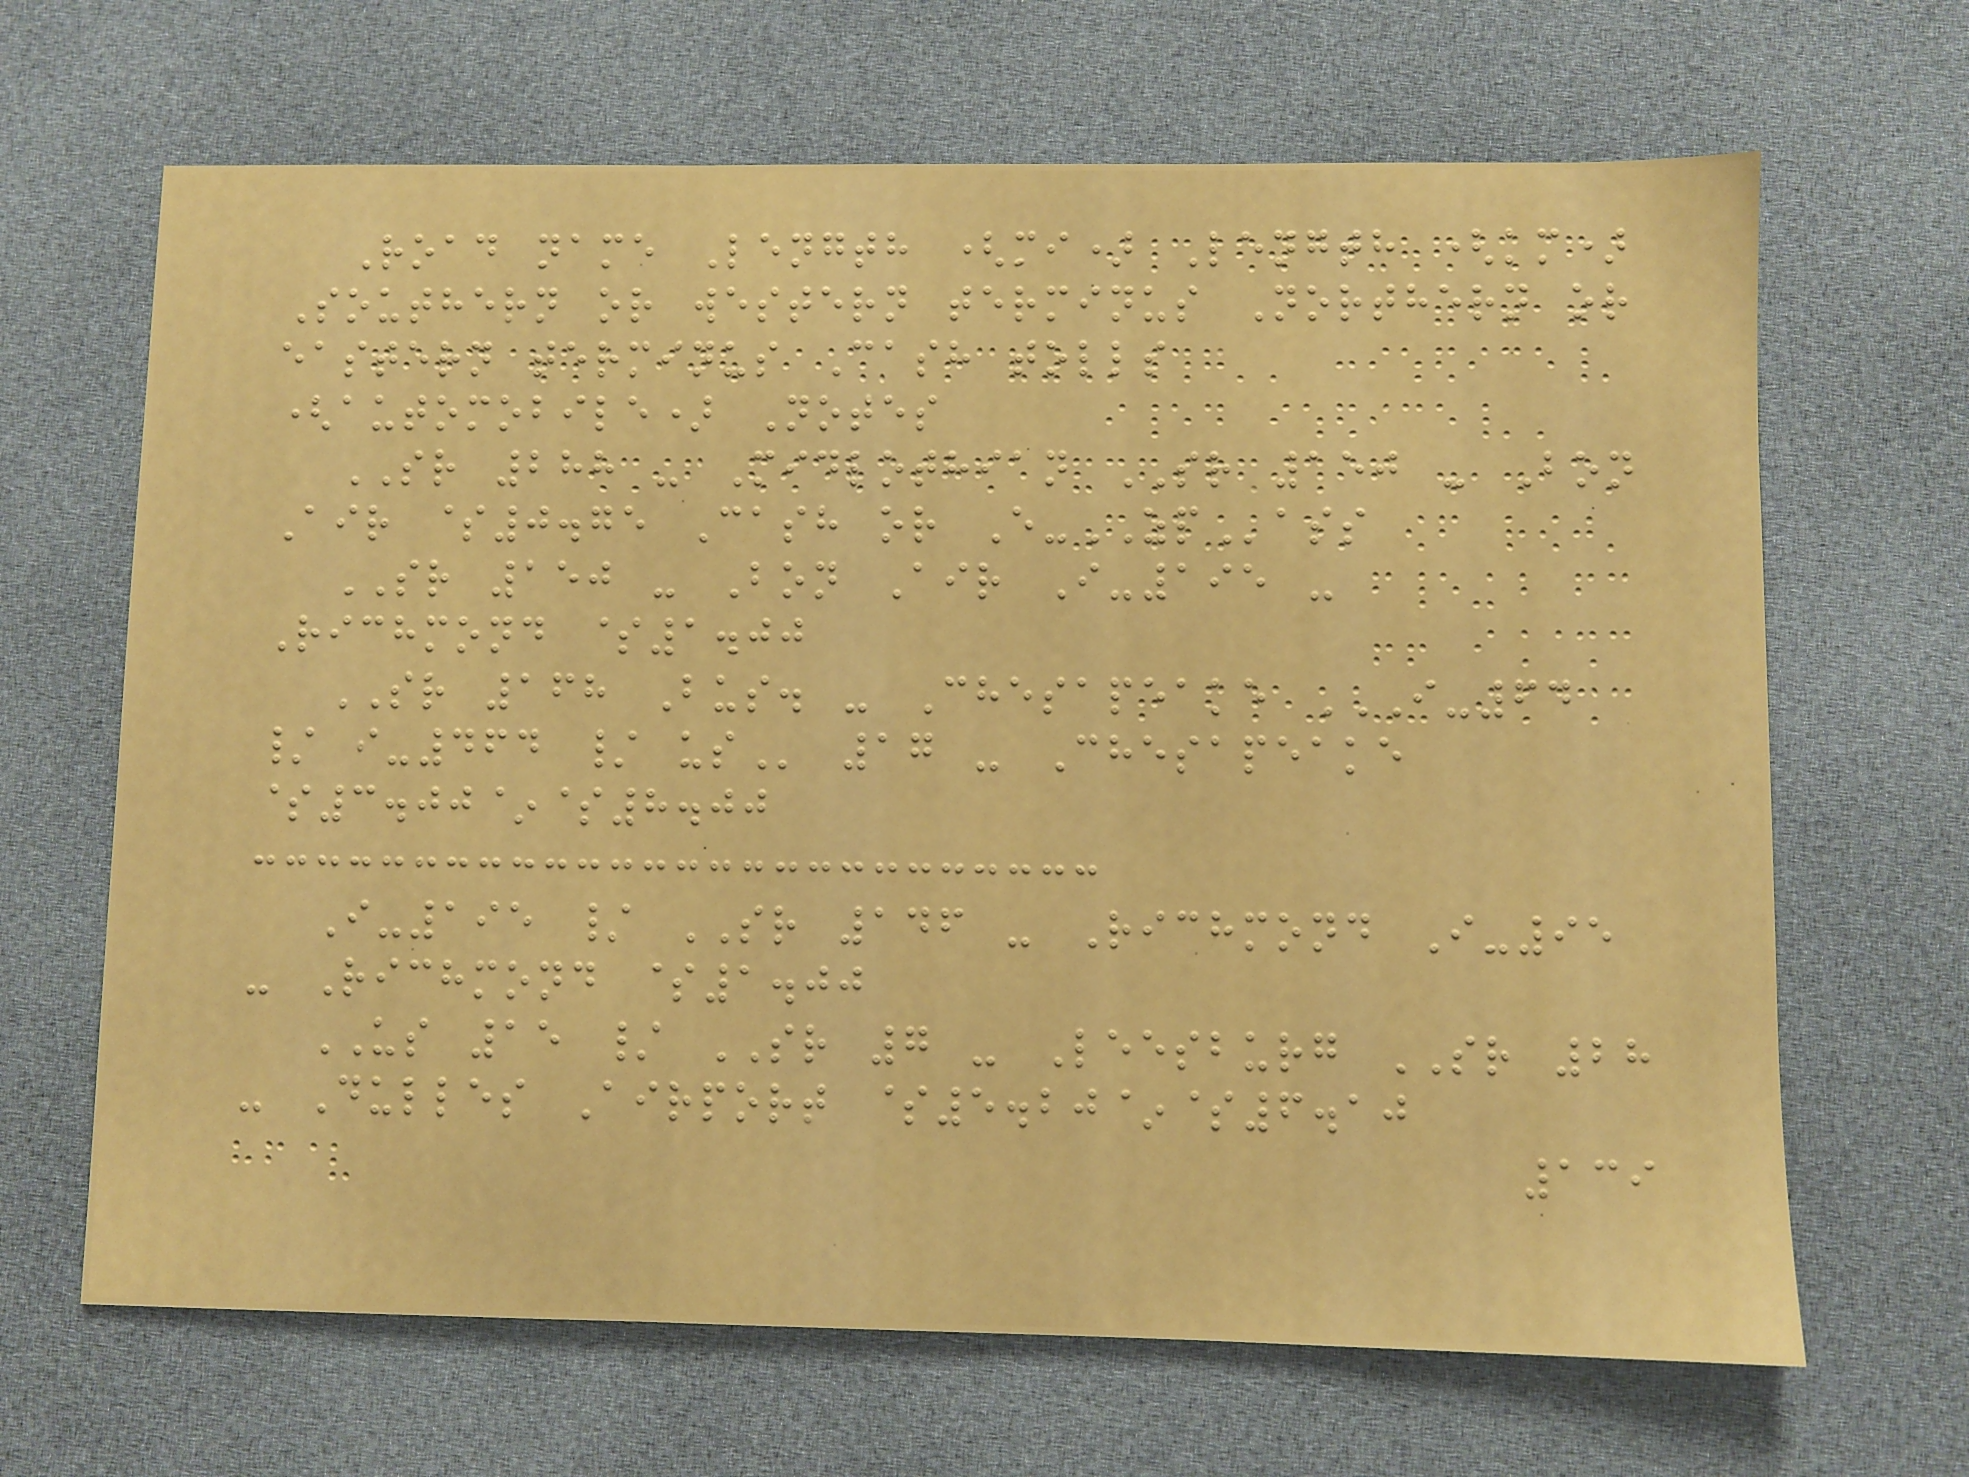Road name Length (mi) Length (km)
Southern or western terminus Northern or
eastern terminus Cash tolls
(automobile) Notes
SR 288 - Midlothian SR 150 - Bon
Air $0.75 Cash or E-ZPass
SR 150 - Bon Air I-195 -
Richmond $1.00
SR 168 Bus. - Chesapeake I-64
/ I-464 / US 17 - Chesapeake
$3.00~$8.00
I-195 / SR 146 - Richmond I-95
- Richmond $1.00
US 15 / SR 7 - Leesburg SR 28
- Dulles Airport $5.20~$6.10
139
